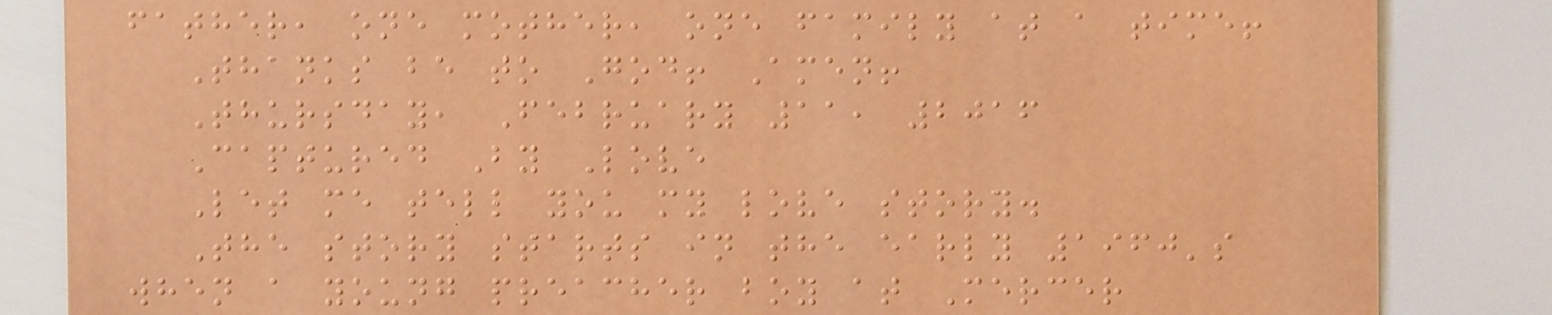father, one mother, one family at a time!
Thanks be to God! Amen!
Thursday, February 11, 2016
Captured By Love
Let me tell you my love story.
The story starts in the early 1960's
when a young preacher boy at Mercer
